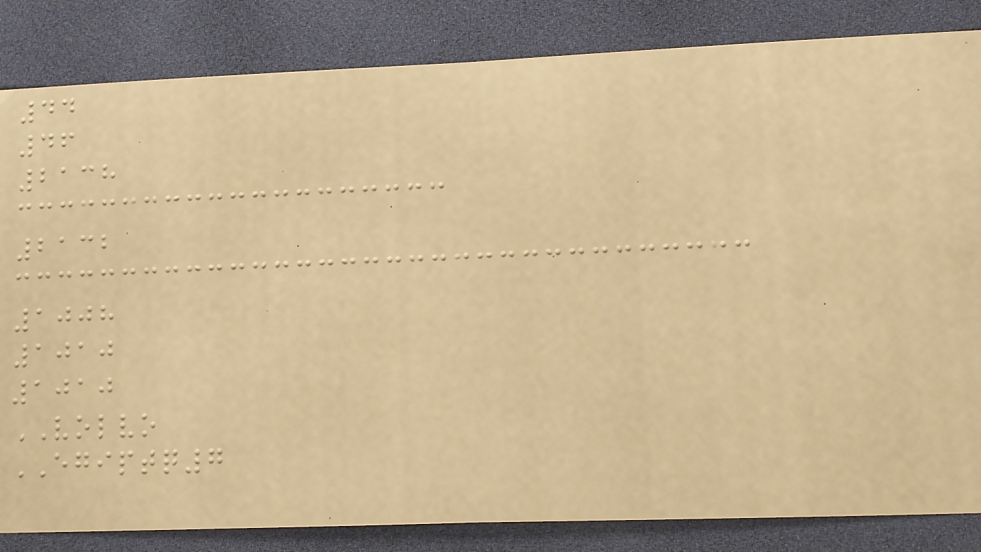44
46
2138
2132
1008
1010
1010
VOLVO
EGIPTQ7
